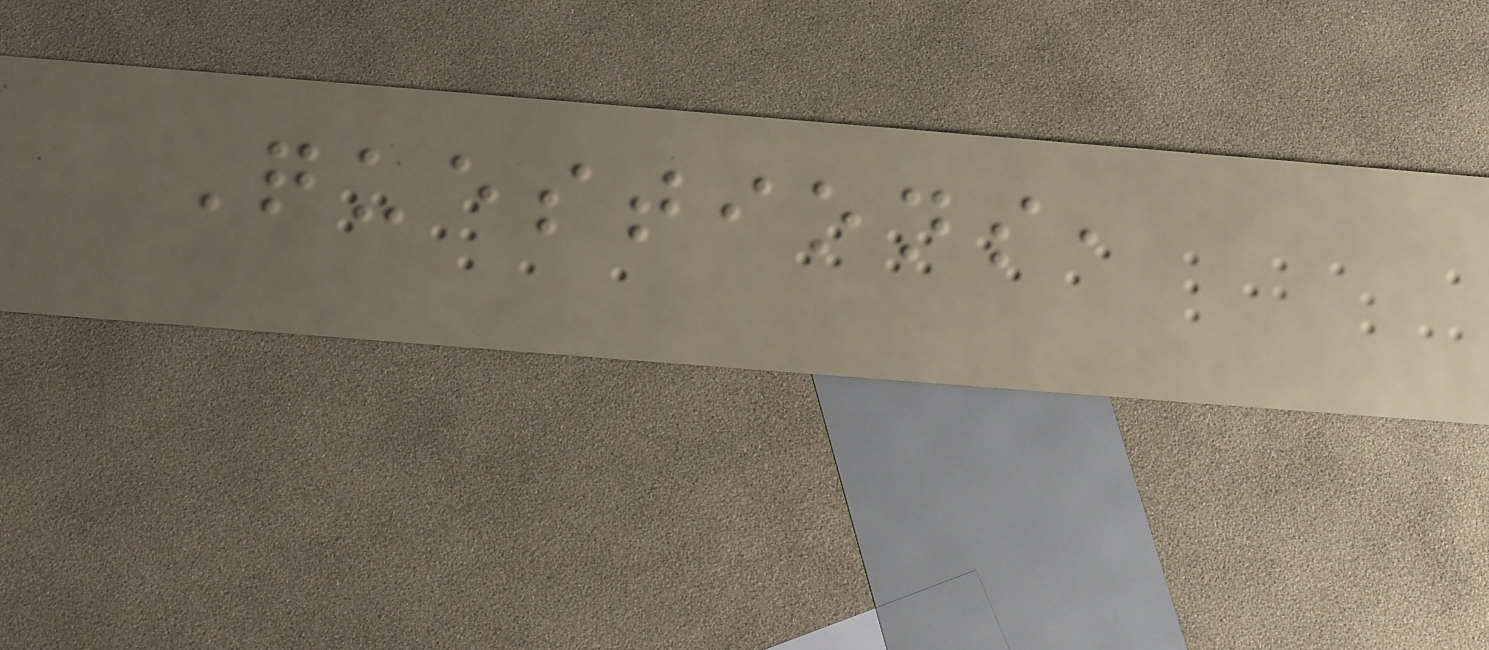Questions,
